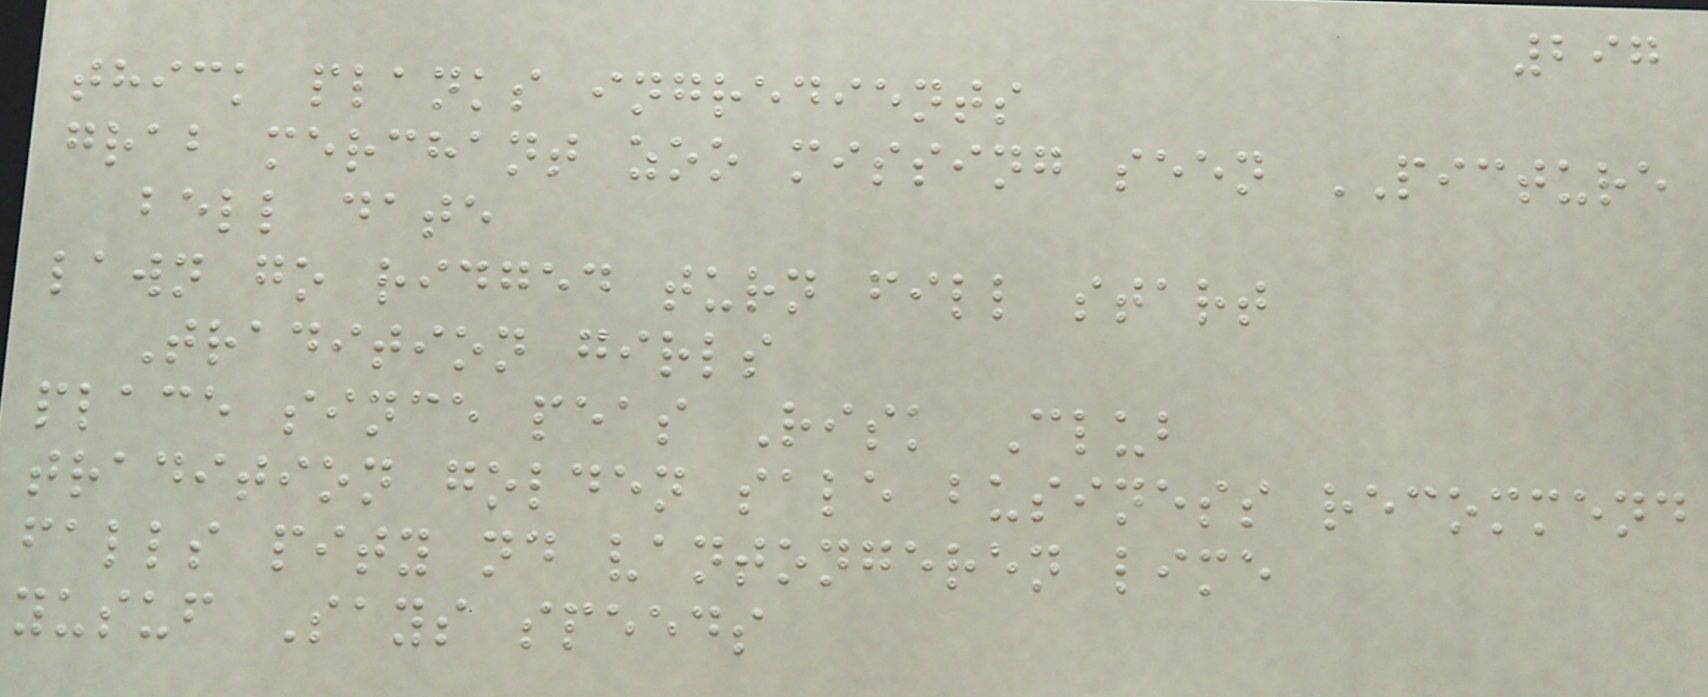297
thick planks ingredients
grab merchant zoo missing seen PICTURE
bell date
lawn go ridged turn fill start
Tradition girls
place since peas Risk Club
tradition golden sale business recommend
falls pity nd vantongeren lime
yusuf Says speeds
